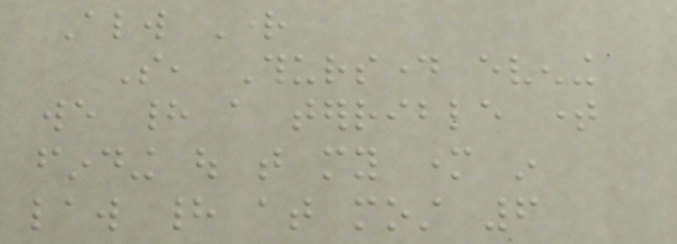Always Right
So, Thursday evening
we had a terrible time
finding out that my mother in
law had at most 6
